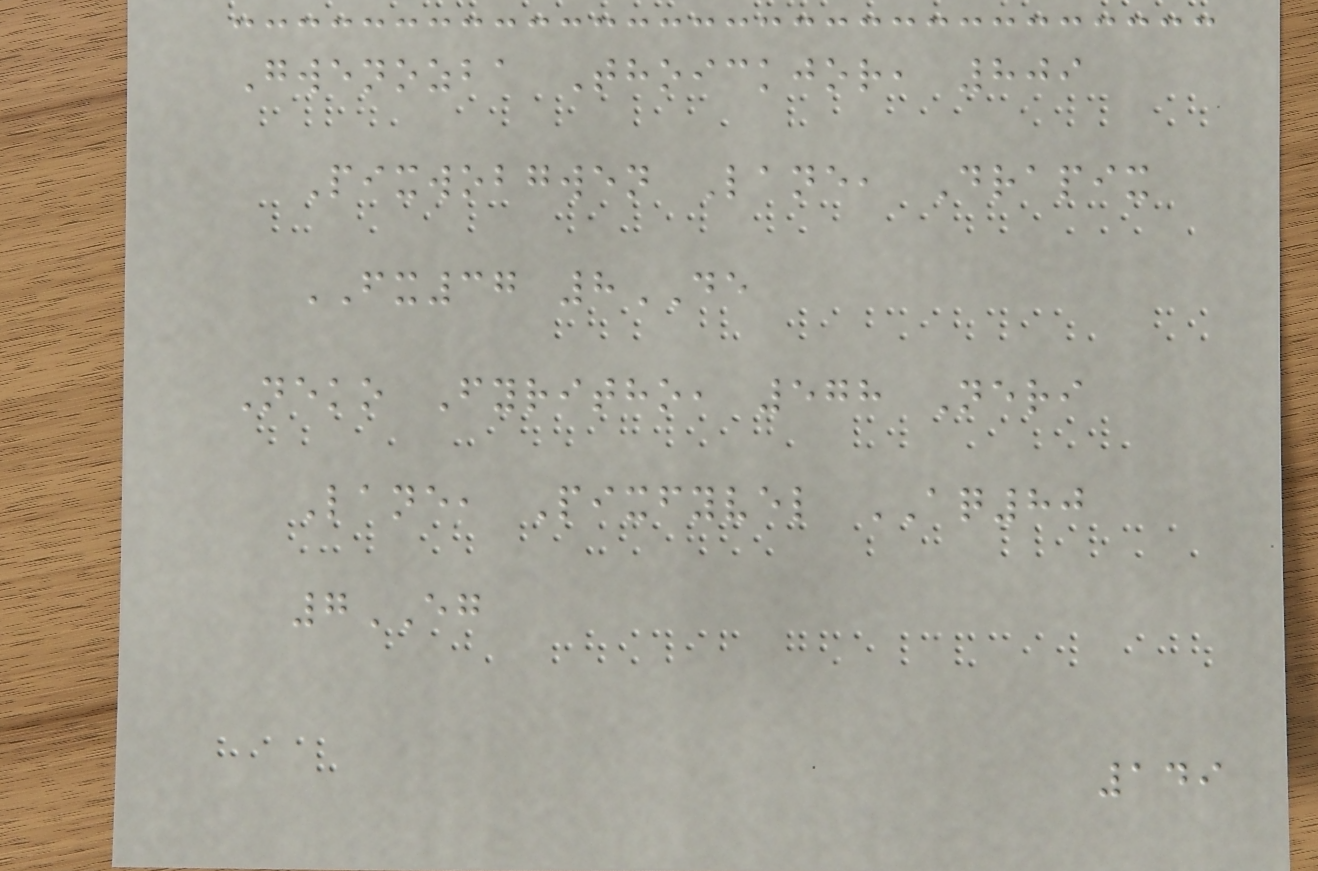Gwenozba Thoickjor, 809
Pixwobgwen Lane, Drapix
FX37 8DE
Neko Fyritho, 578 Neri
Lane, Pixfyvel AQ80
7EG
149
